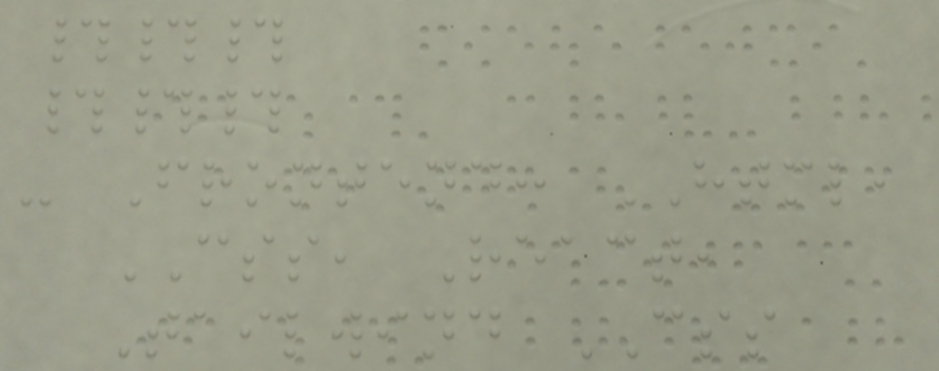###
###
- Frontend: HTML,
CSS, React,
Tailwind CSS
